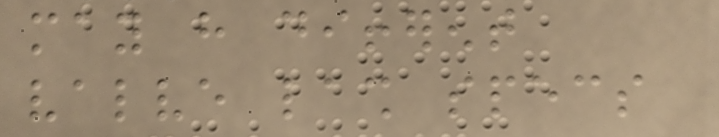may have different
valve lash specs
